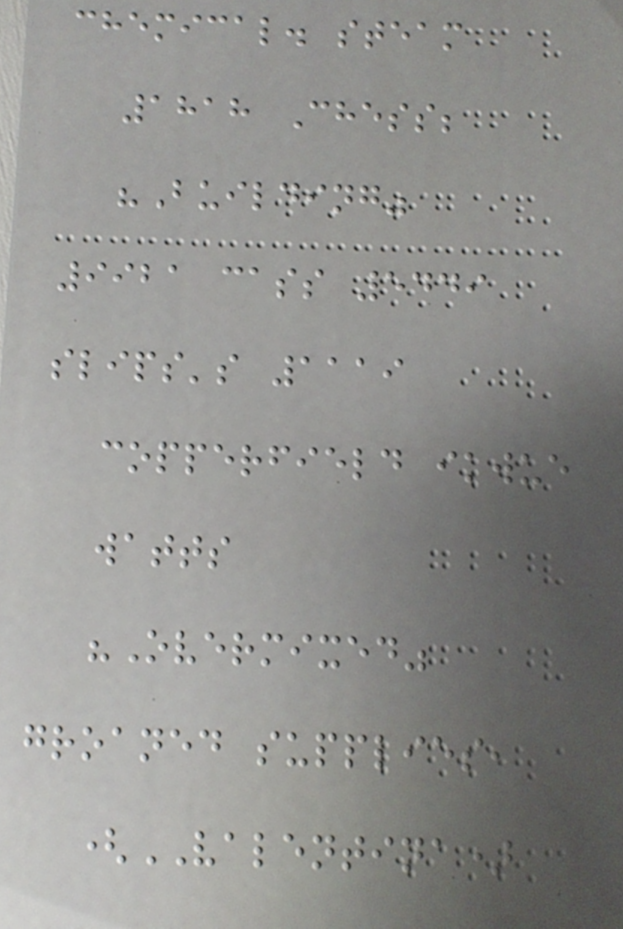chemical. steam
1818 Chess;
"Building"
9921 cass 5449
slips's 1119
copperfield ikwue
watts
"Overmixed"
groaned supplies,
(VALENTINA)
